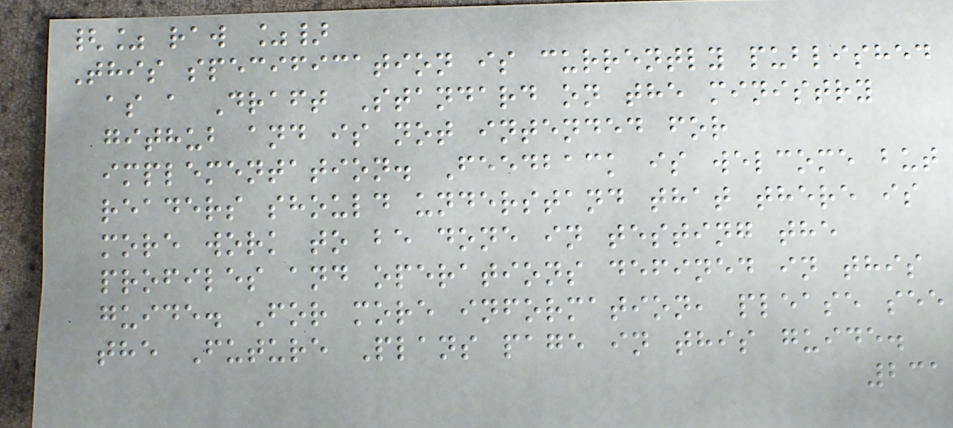{% raw %}
This specification is currently published
as a Draft Standard on the ministry
github and is not intended for
implementation. Feedback is welcome but
readers should understand that there is
more work to be done in testing the
profiles and operations defined in this
guide. For more information, please see
the Future Plans page in this guide.
231
